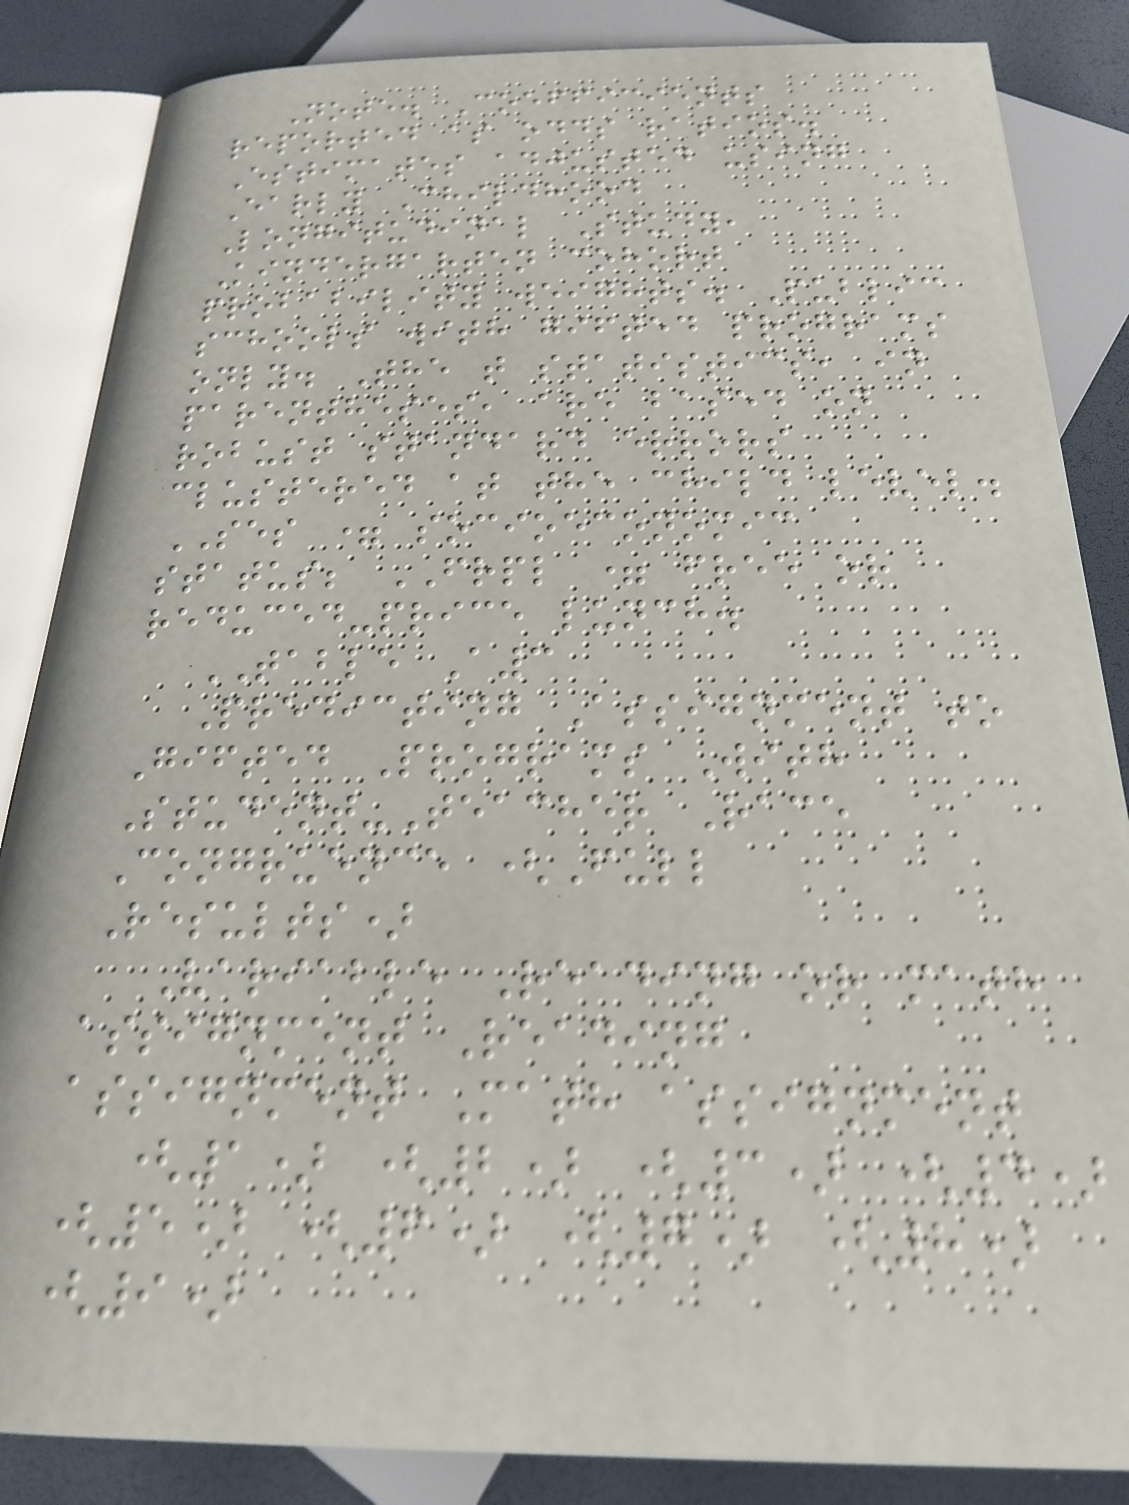Note. Coefficients
reported as odds ratios.
Estimates adjusted using
Early Childhood
Longitudinal Study,
Kindergarten cohort
probability weights. Public
schools with gifted programs
only. The t statistics, in
parentheses, are based on
robust standard errors
clustered at the child level.
SES = socioeconomic
status; FRPL = free or
reduced-price lunch.
TABLE A3
Predicting Assignment to
Gifted Programs With
Student-Teacher Race
Congruence (Full
Results)
Variable Reading or math
assignment Reading
assignment Math assignment
(1) (2) (3) (4)
(5) (6) (7) (8)
(9)
